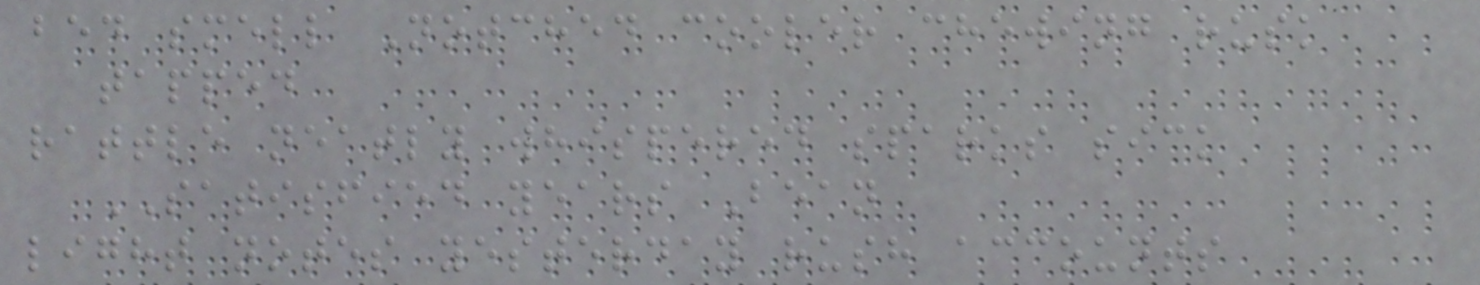bed smell Notched cooler chewing rusk
tapped
rattle neatly whispered sparks sick
SATISFIED years Bean
light notes yesterday rush accounts
